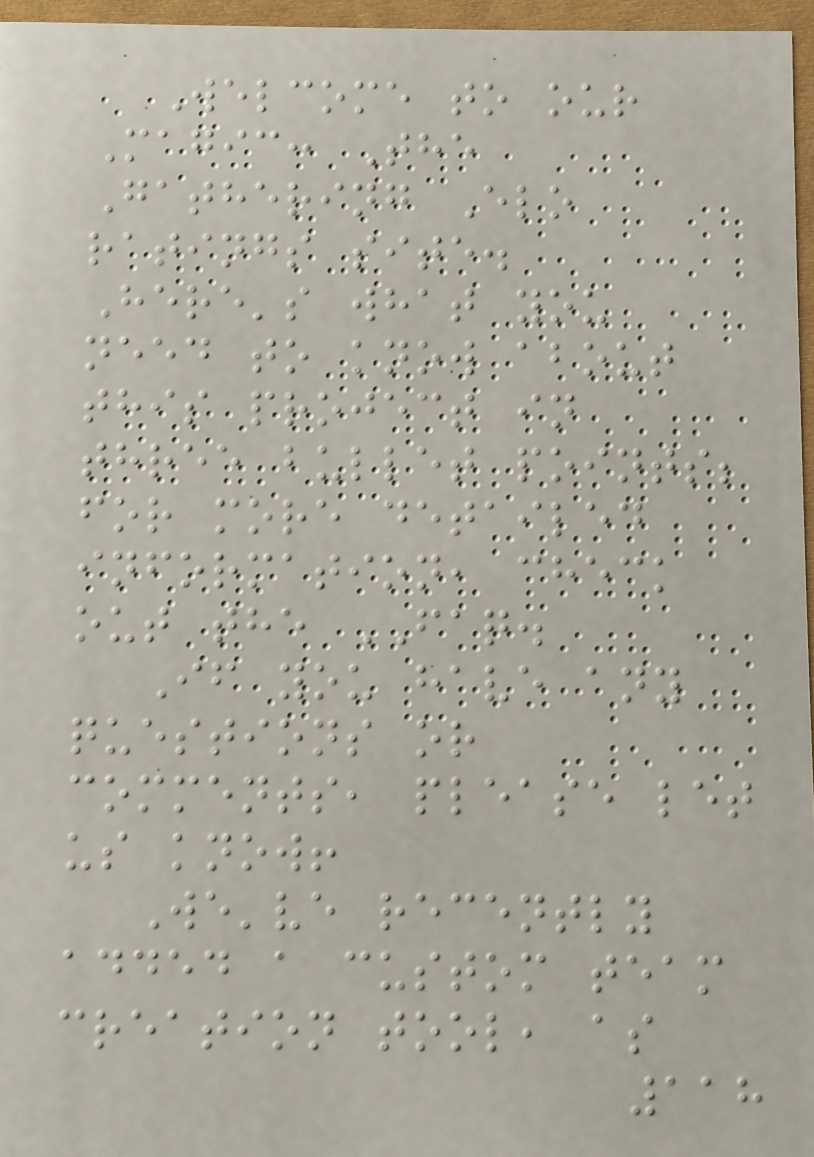Welcome to our
Magic: The
Gathering Elo
ratings site.
Here's what you
need to know about
this project in
three bullet points;
for more detailed
information, check
out the FAQ.
If you have any
questions or
comments, please let
us know!
We've recently
added a custom team
creation tool, as
118
